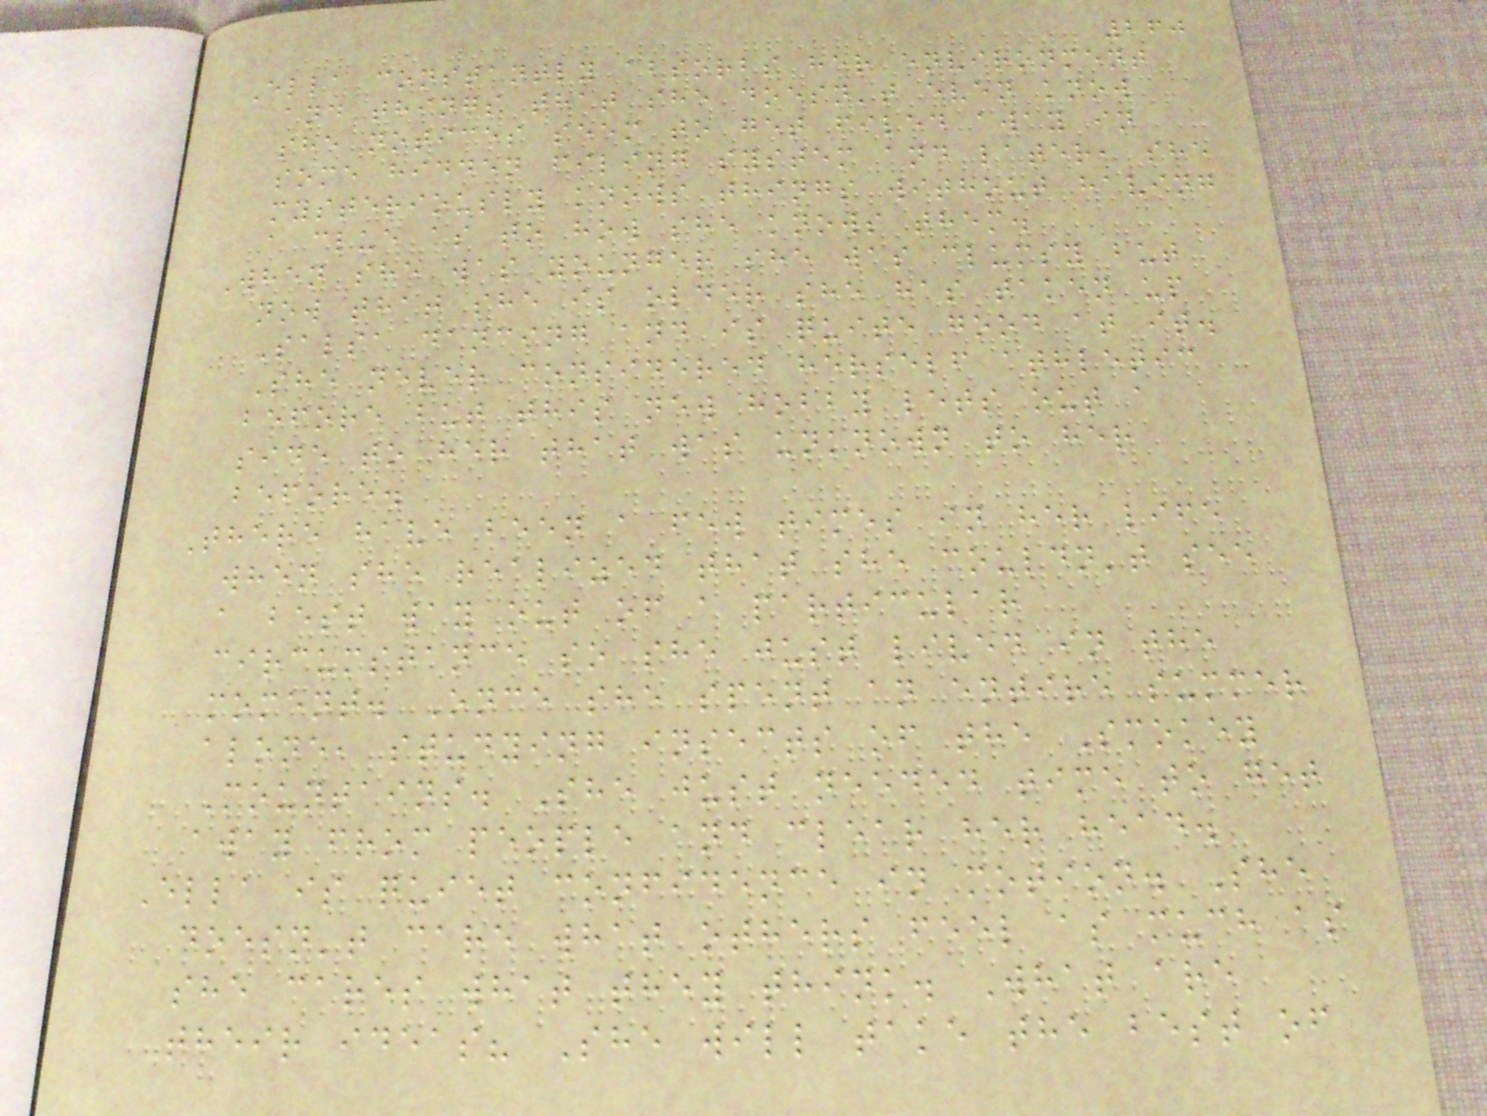260
Ella constantly absorbs her environment
and things that she doesn't even know
she notices seem to get filed away in
some hidden filing system and later, she
mysteriously knows things without having
a clue as to how she knows them.
When she was younger she was clumsy but
now that she is older she has taken up
Salsa dancing and is quite good at it.
She never considered herself athletic
before but this new hobby lets out a
side to her that was unknown to her
before.
There have been a few times in her life
when she realized that she couldn't see
a best way out of a particular
circumstance so she just lived in the
moment. Once she spent an entire summer
alone, studying insects of the Smokey
Mountains. She just needed time to get
away from people and clear her head.
Ella is quiet confidence in motion. She
doesn't care what others feel as much as
she cares what they think. What are
their ideas? She will take the best of
